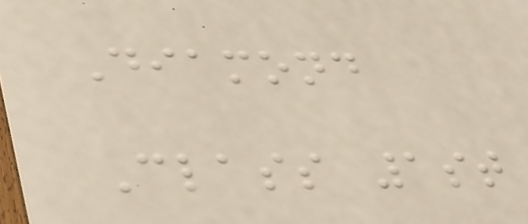Diamond
Class 1st
